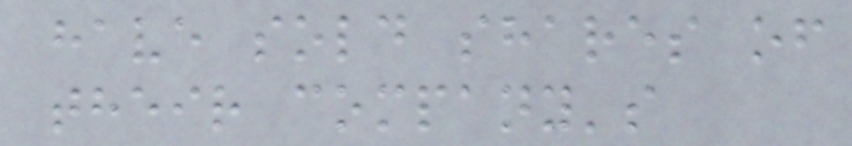have sold shares of
their company's
